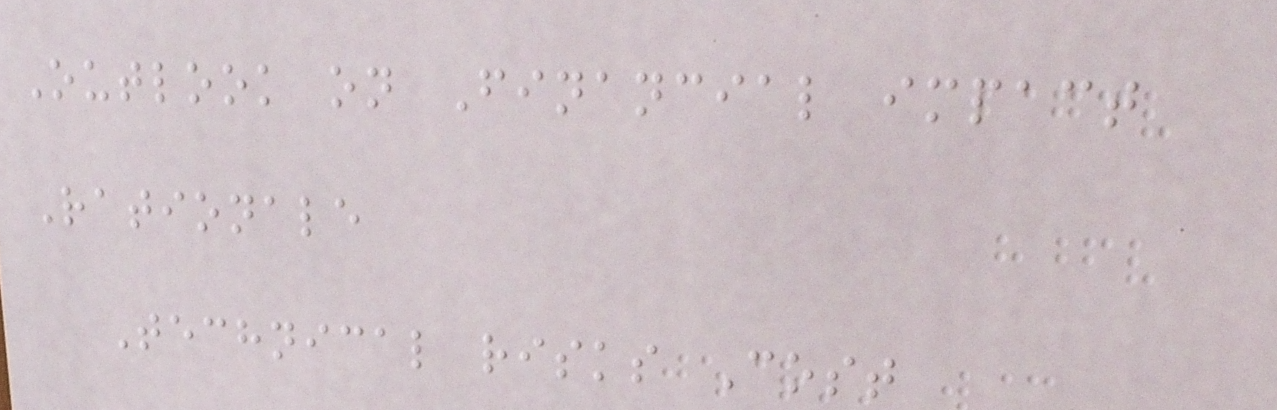Outlook on Financial impact
Rationale
Technical risks Cost
